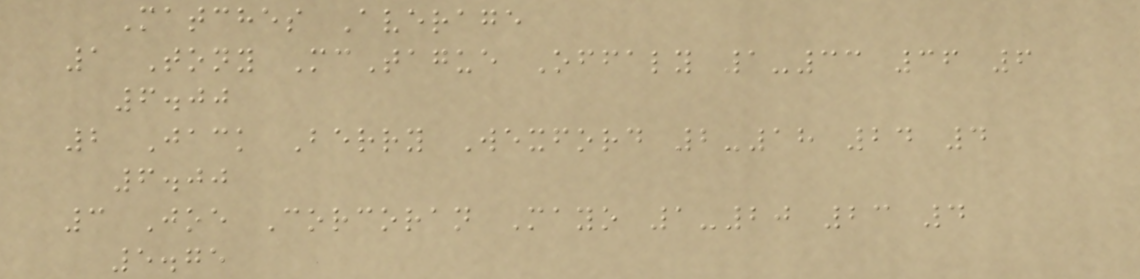Matches Average
1 Tony McTague Offaly 1-33 36 6
6.00
2 Jack Berry Wexford 2-18 24 4
6.00
3 Joe Corcoran Mayo 1-20 23 4
5.75
